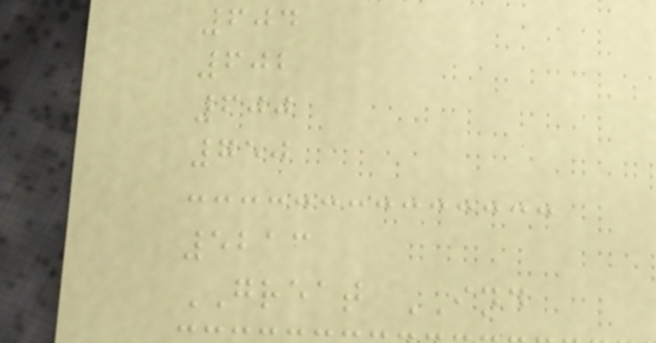604
602
600
750
5213
GREAT IND
